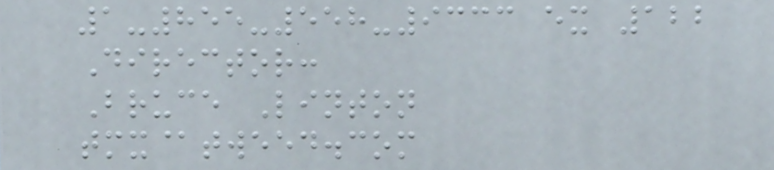1-855-558-9333 ex 122
Director:
Bruce Linton
tmx@tweed.com
